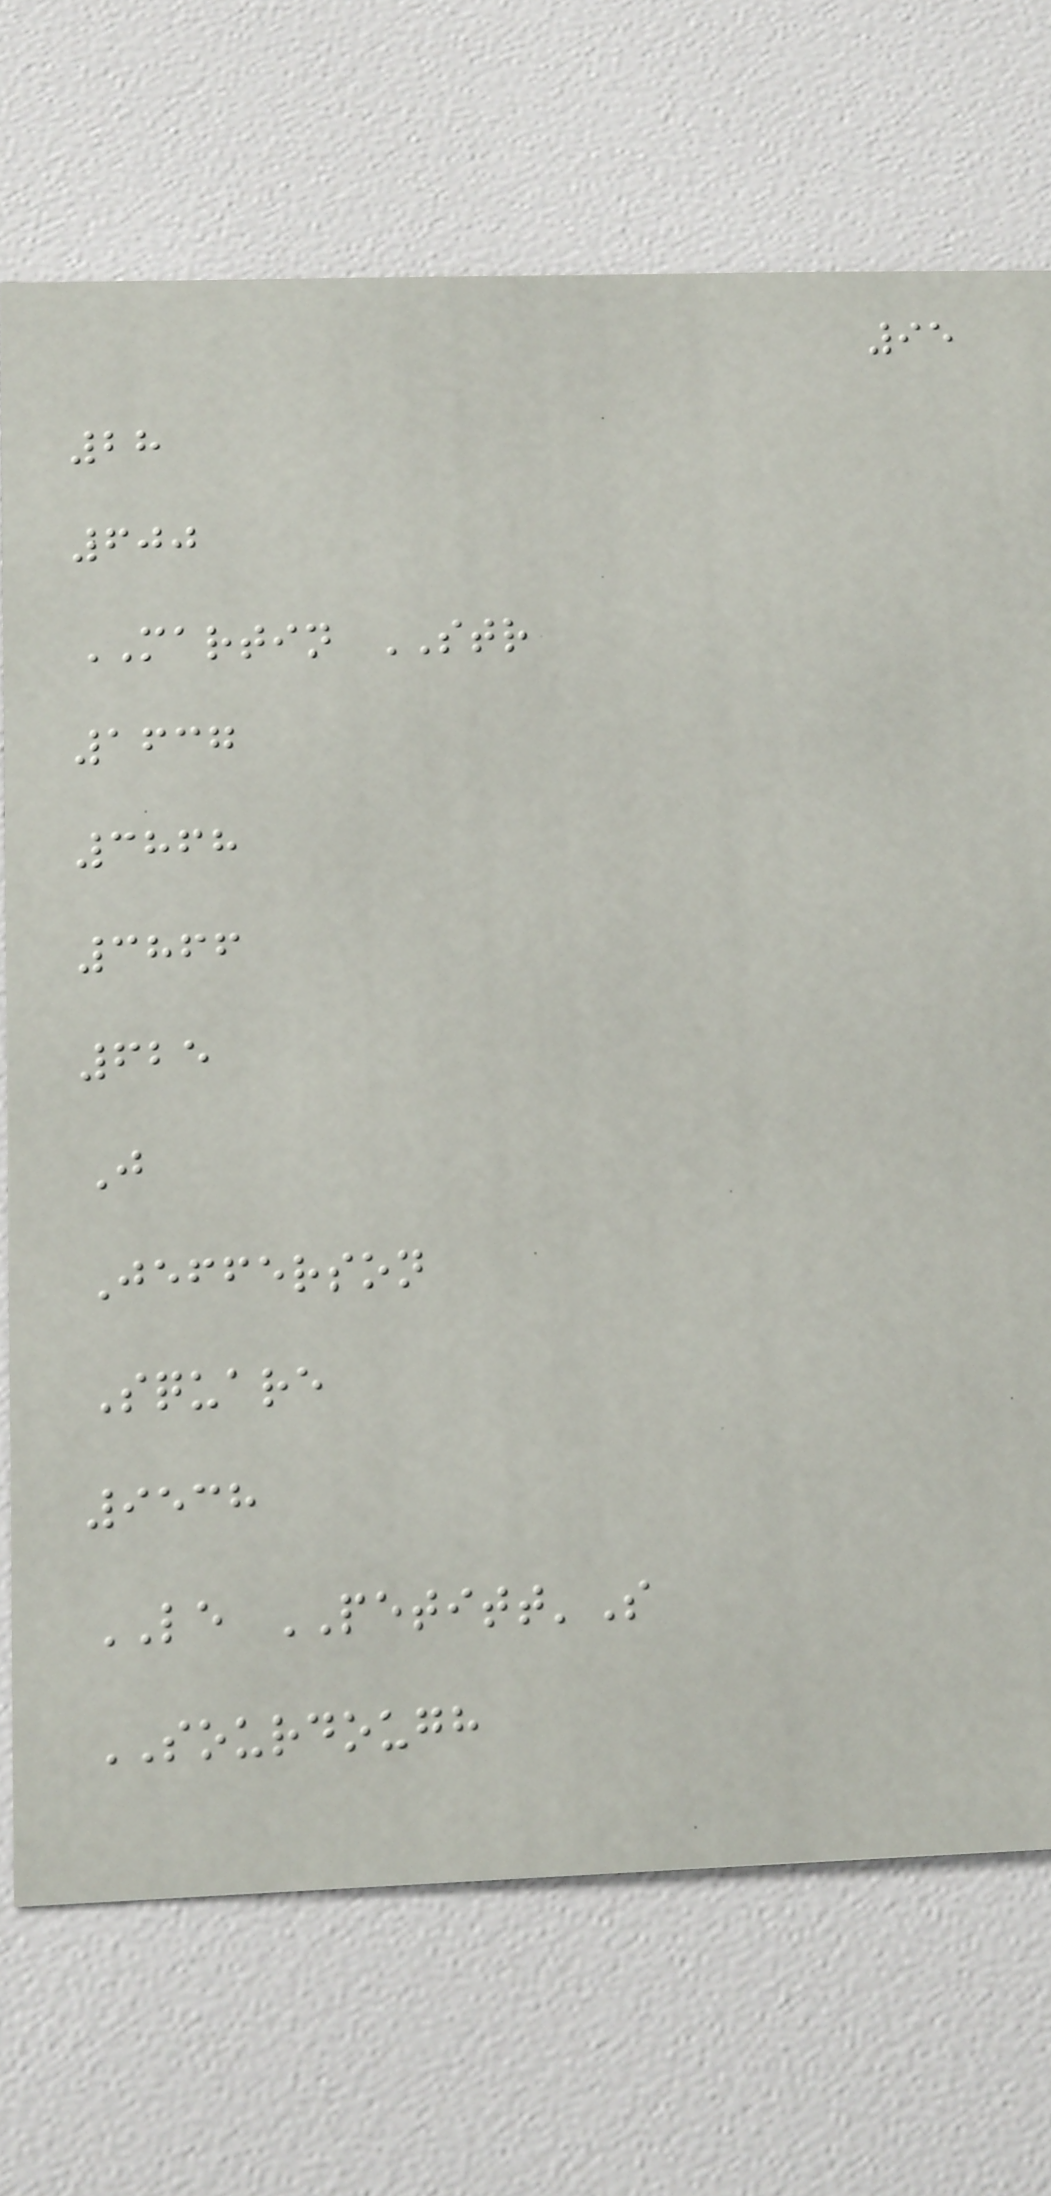95
28
600
MARTIN STR
1637
3868
3866
625
J
Jefferson
Square
9538
LE PETITT'S
SOURDOUGH
